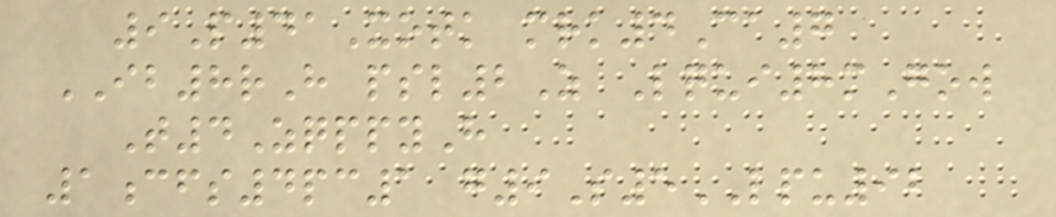9P41Xotk mrk4Ca7
IB8rH psl2Z Lqui8mGow
T4ZqppyH
1cfs4pc1 g9S5LPU92
